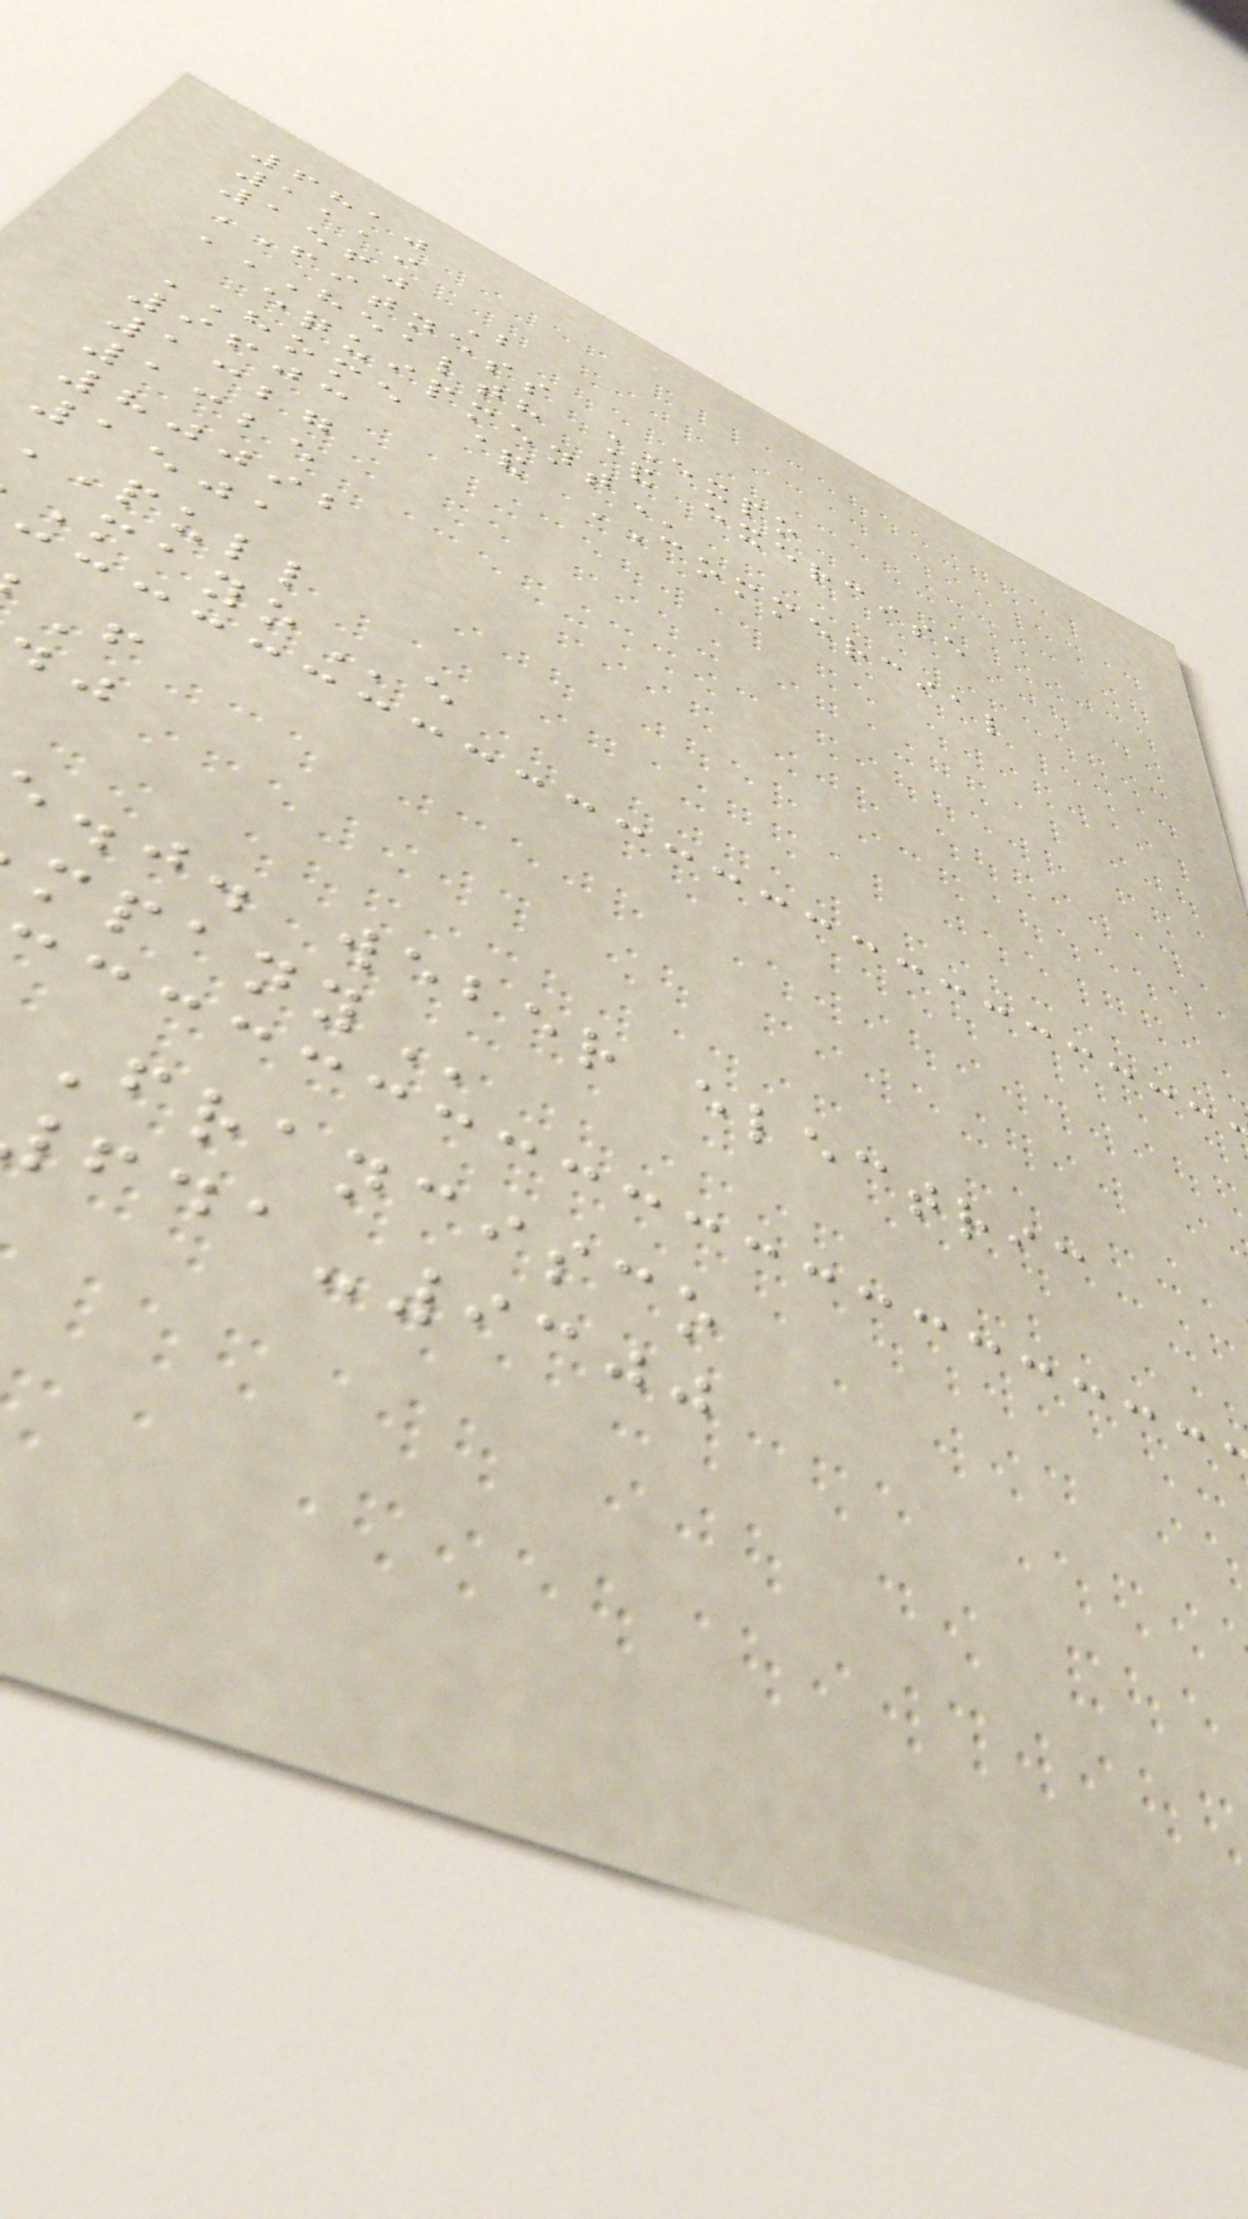6810
1119
1560 B
FITNESS EXPO
HEALTH & EXERCISE
HOME & COMMERCIAL
9603
1327
1325
80092
1501
PULL
.j. weber electric
Francisco
-9300
